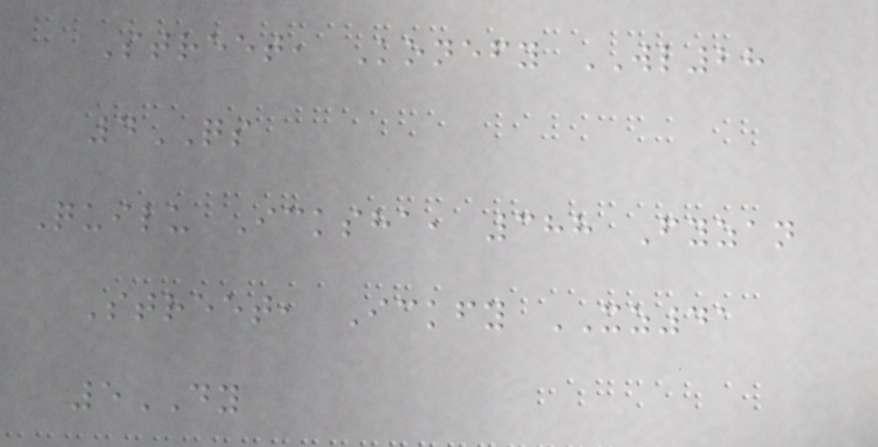Street, Konefy WL28
4QS
Quilu Icksha, 388 Fyzan
Street, Ickfy XZ41
5DY
